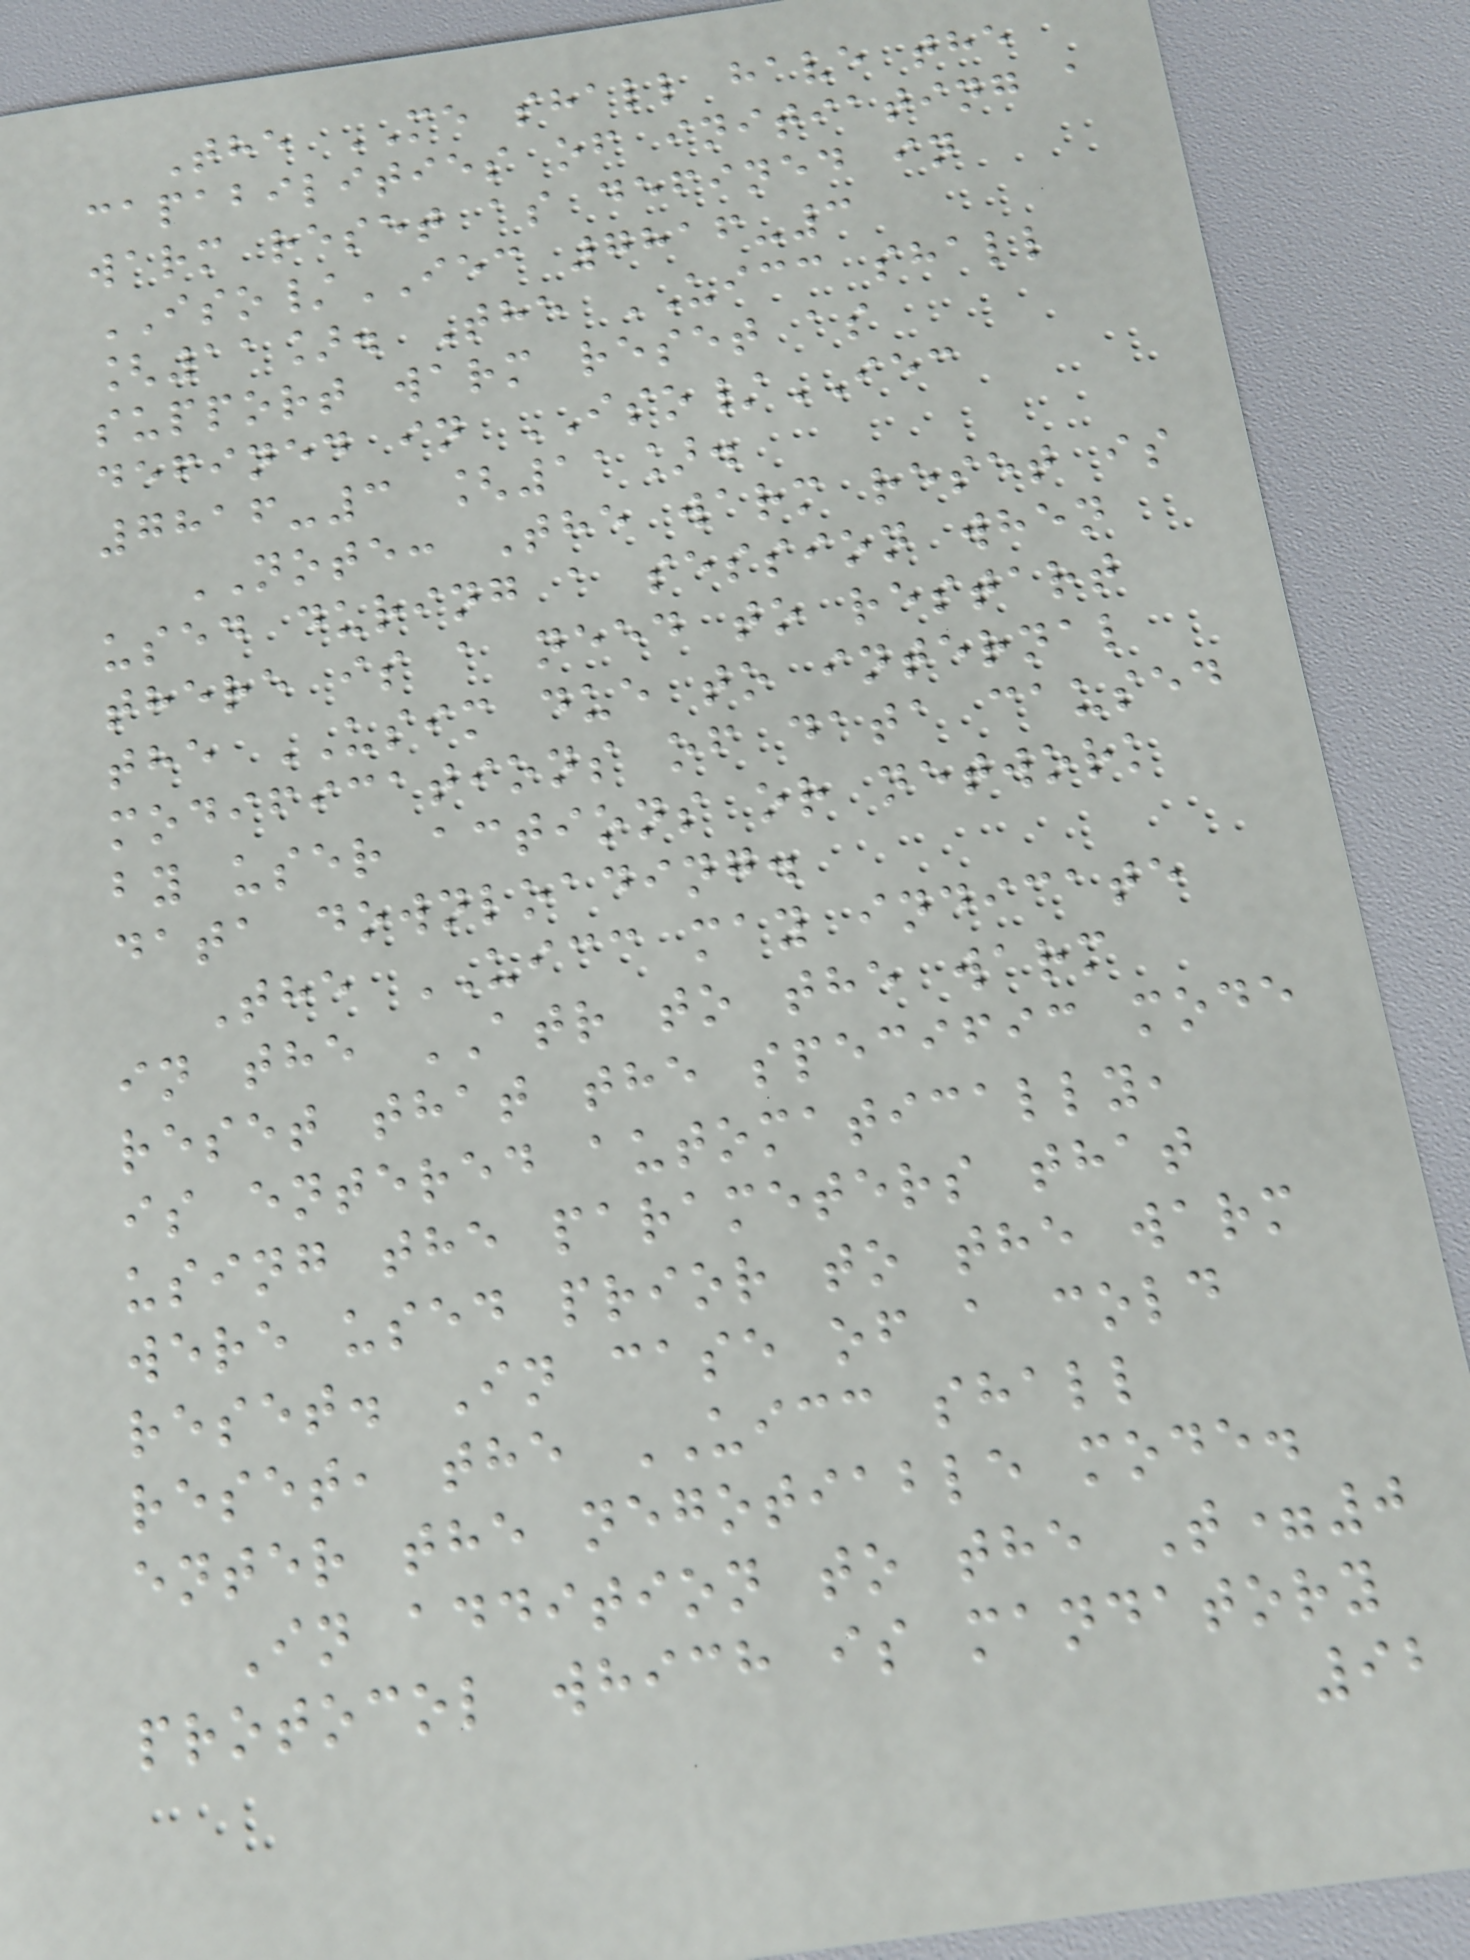The ME shall have the
capabilities of initiating a
warm reset as defined in
ISO/IEC 7816-3
[11]. The UICC shall
support warm reset as
defined in ISO/IEC
7816-3 [11].
NOTE: The warm reset is
used during a session when
there is a need to restart
the USIM due to internal
modifications of data caused
by user actions or network
data downloading.
The UICC may indicate
in the ATR to the warm
reset that the specific mode
is entered automatically,
using the parameters that
were used prior to the warm
reset. In case of a cold
reset, the UICC shall
enter the negotiable mode.
In addition to the T=0
protocol which is mandatory
92
